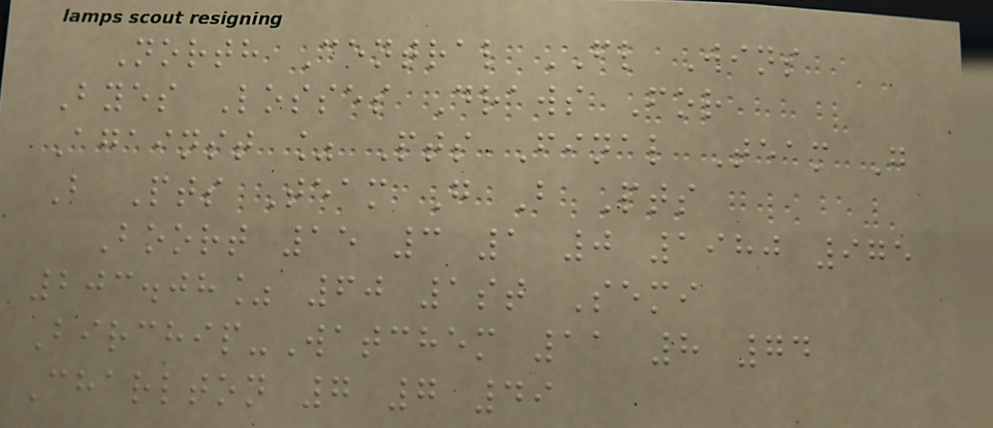North Central FL Wins
Byes Losses Draws For
Against % Pts Final Team G
B Pts Team G B Pts
Boort 15 3 1 0 1980 975
203.08% 60 1st Semi
Birchip-Watchem 11 8 74
Charlton 7 7 49
